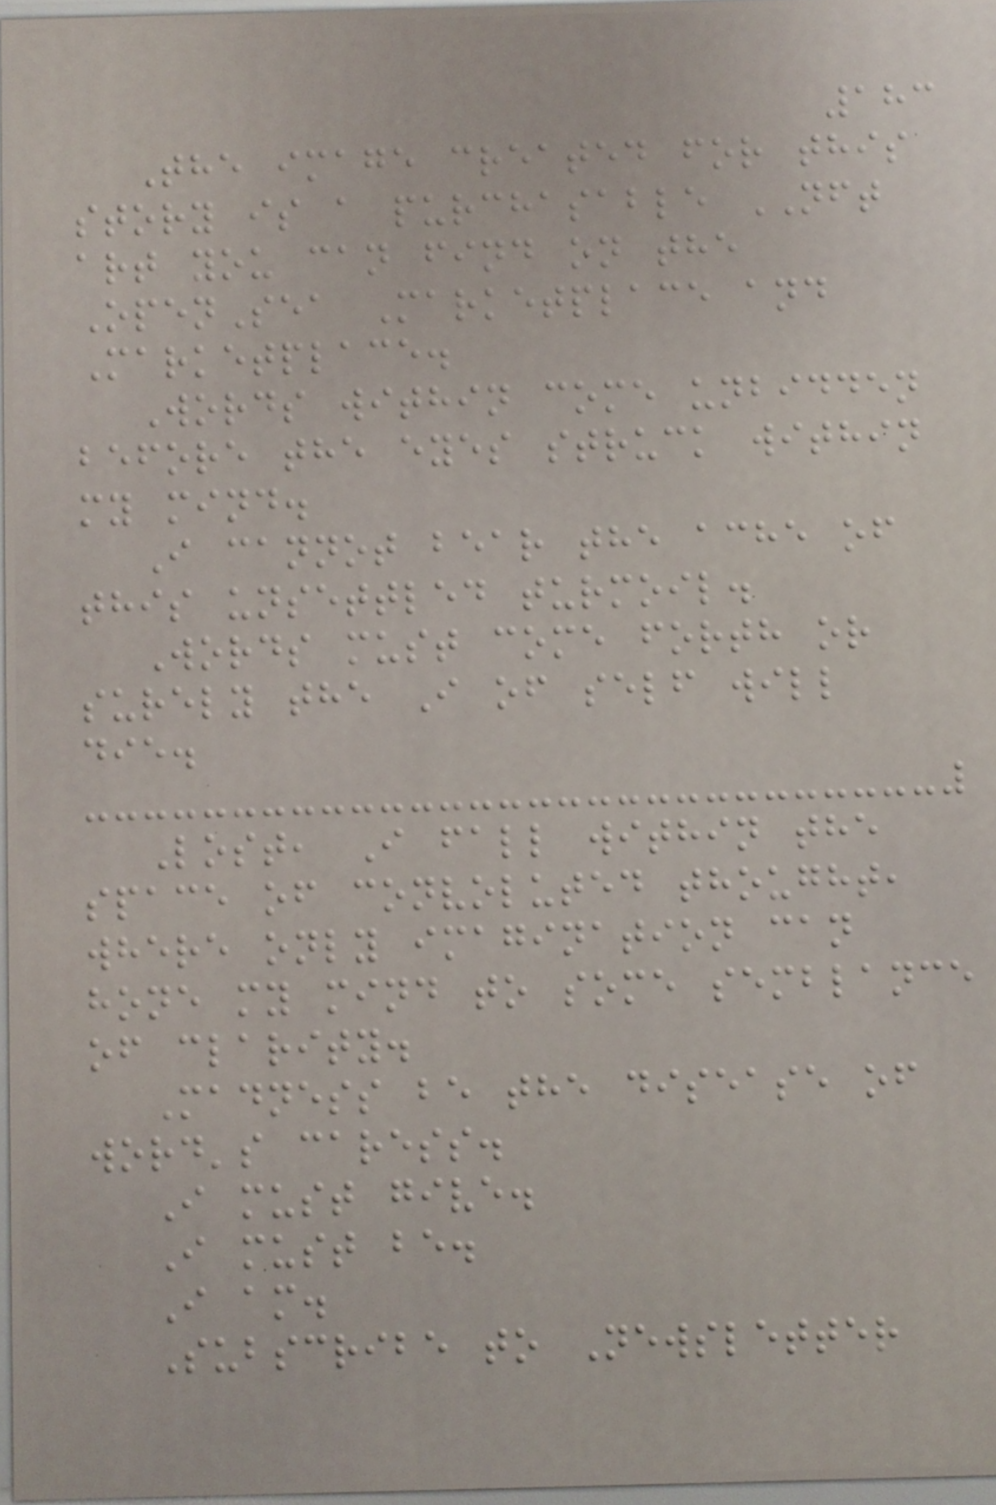183
The image created for this
story is a purchasable NFT
art you can find on the
OpenSea Marketplace and
Marketplace.
Words within come unbidden
before the eyes struck within
my mind.
I cannot bear the ache of
this unsettled turmoil.
Words must come forth or
surely the I of self will
die.
Lost, I fall within the
space of convoluted thought,
where only imagination can
hone my mind to some semblance
of clarity.
Madness be the disease of
word's caress.
I must give.
I must be.
I am.
Subscribe to Newsletter
